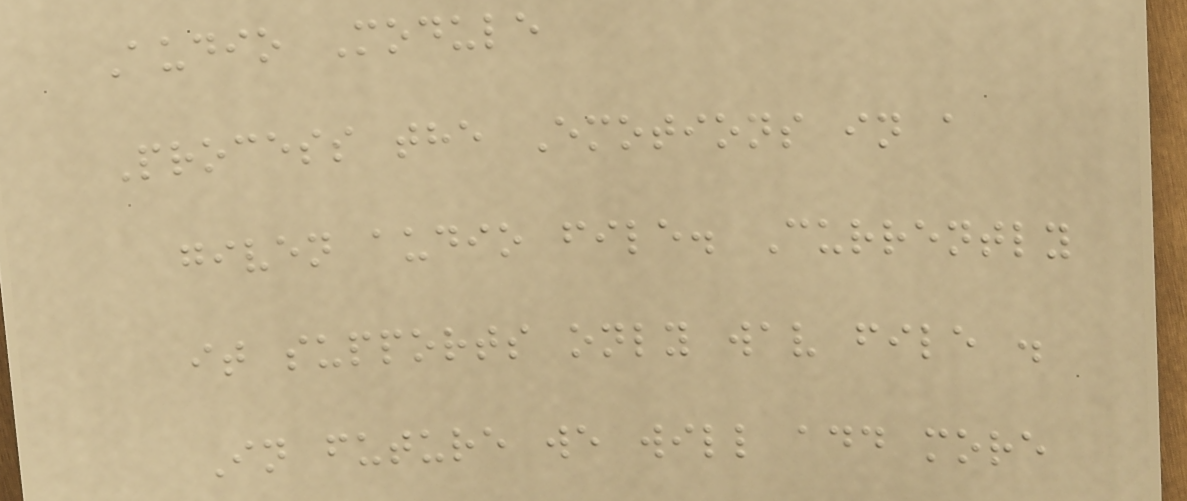Audio Module
Process the Emotions in a
given audio file. Currently
it supports only wav file .
In future we will add more
